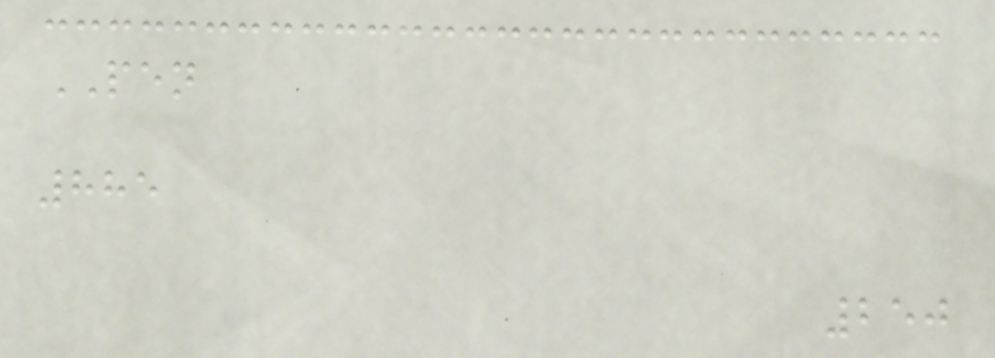PEN
885
250
